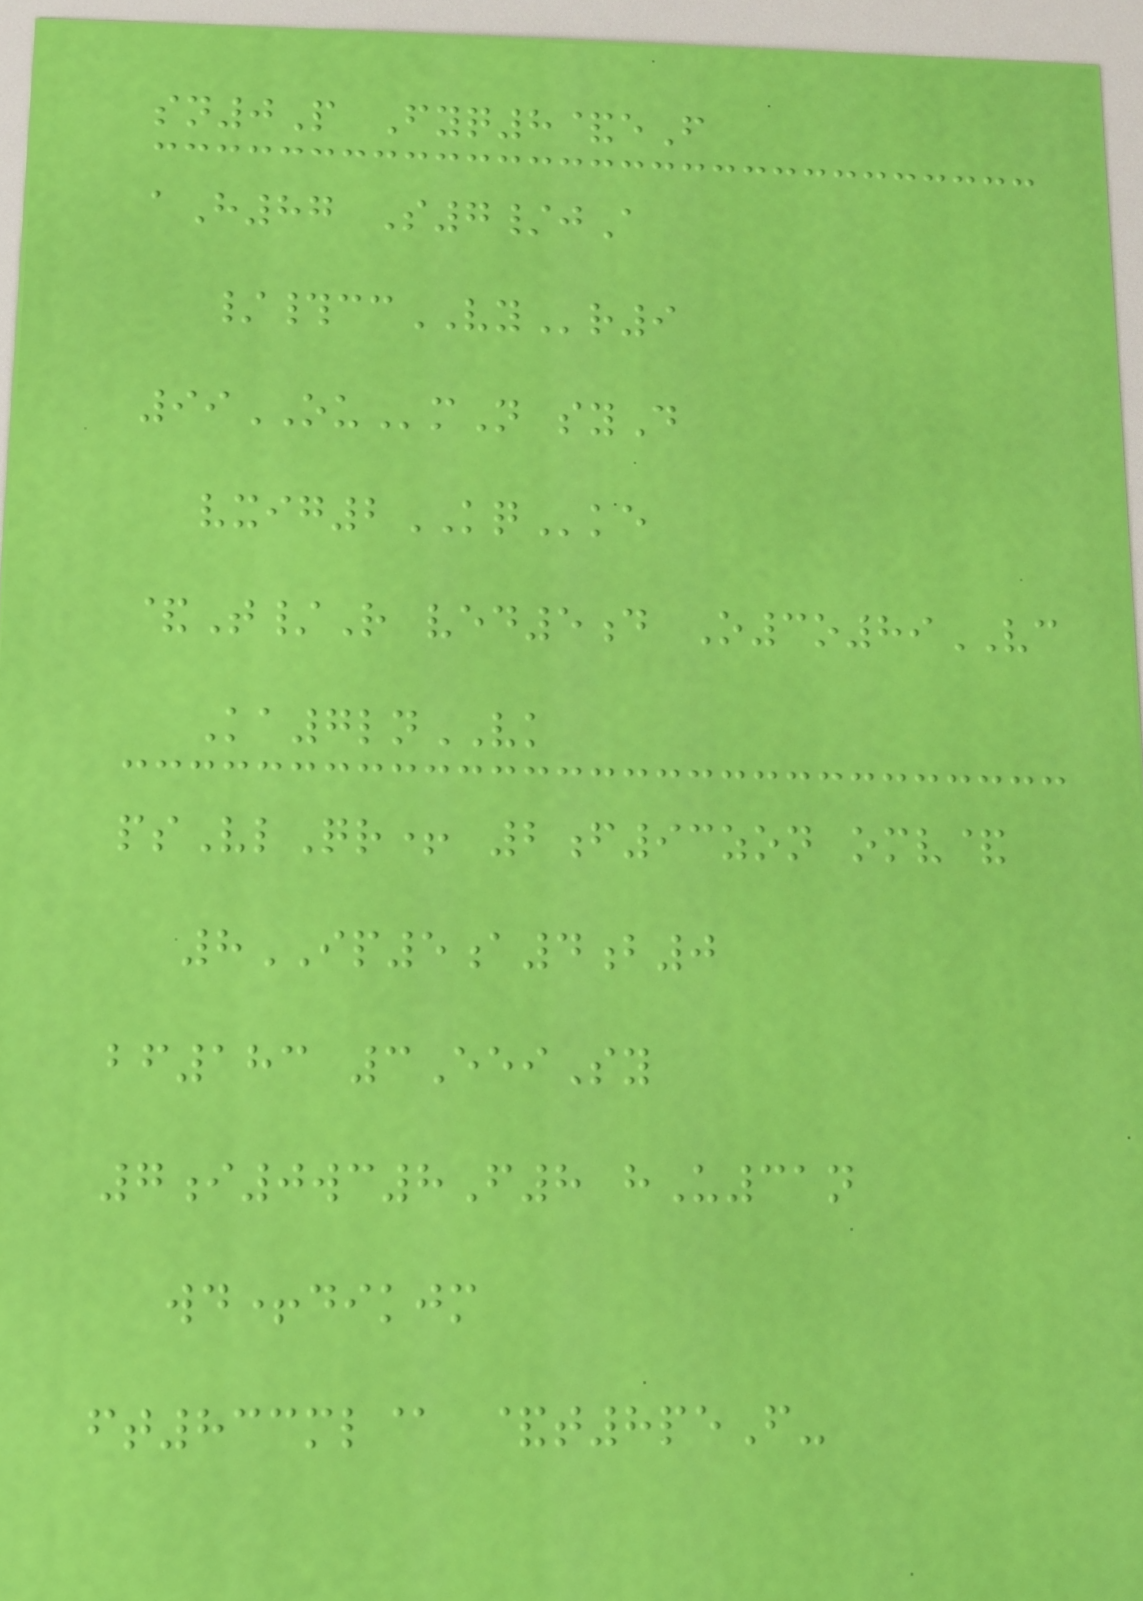sn0P Fyq8&eF
aH87 S7/jA
/#ccVYr9
99OUmN syD
vxig2KQke
&T/R ved5d O3o89VC
Ka7lnVK
psVlQr+ 2f93zon omv&
8IP5a4b0
bf183 3EeiSy
7i0wc8F8 hU31n
wd+dikjm
ft833ml@ &t8peF-
